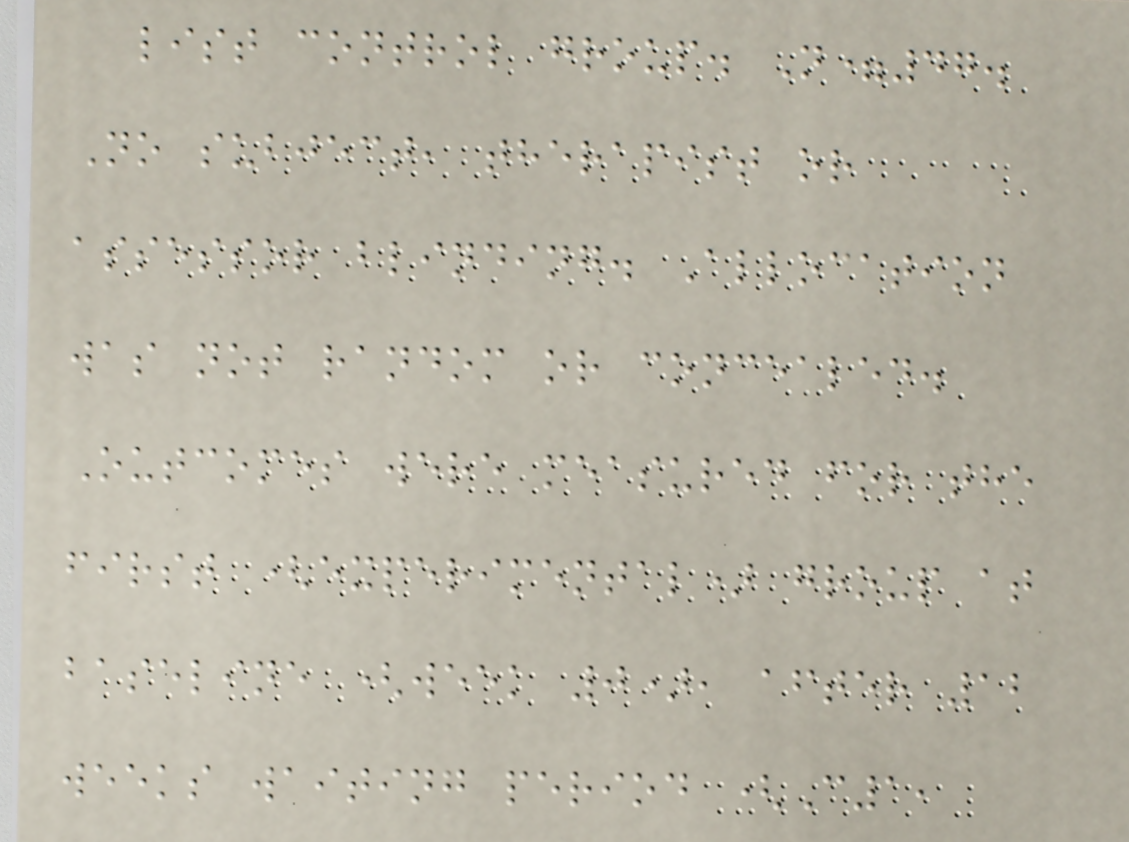list control group. N=47.
No subject, therapist or
assessor blinding. Allocation
was not random or concealed.
Outcomes were measured for the
first (experimental) group at
baseline (week 0), after 12
weeks waiting period (C1,
